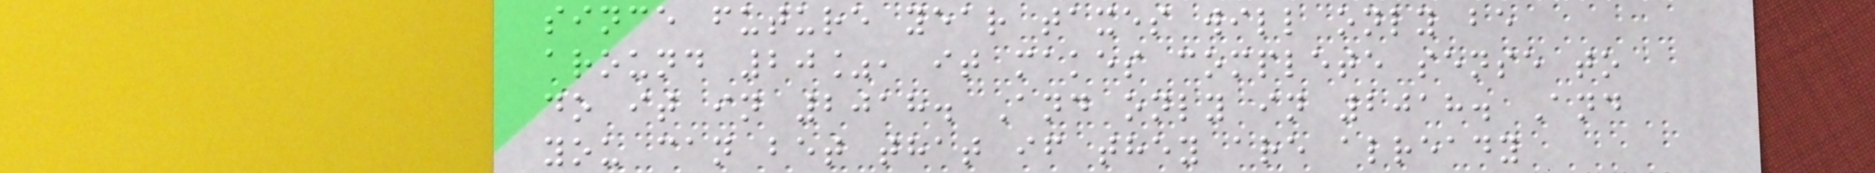since future year taxes will only be
around 20%, it makes complete sense to
do it in 2018. And only in 2018. And
you can bet that if they are already
